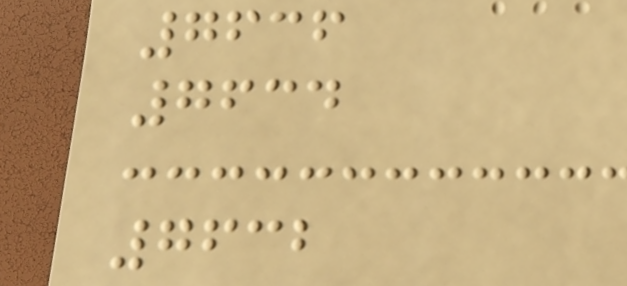7636
7634
7632
